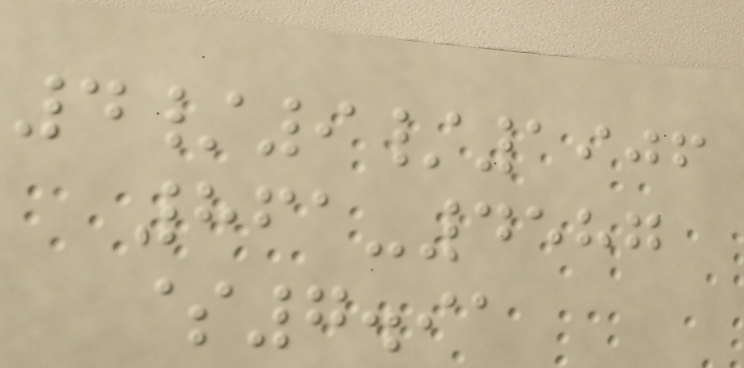4/9/1906
861-4587
$7.91
